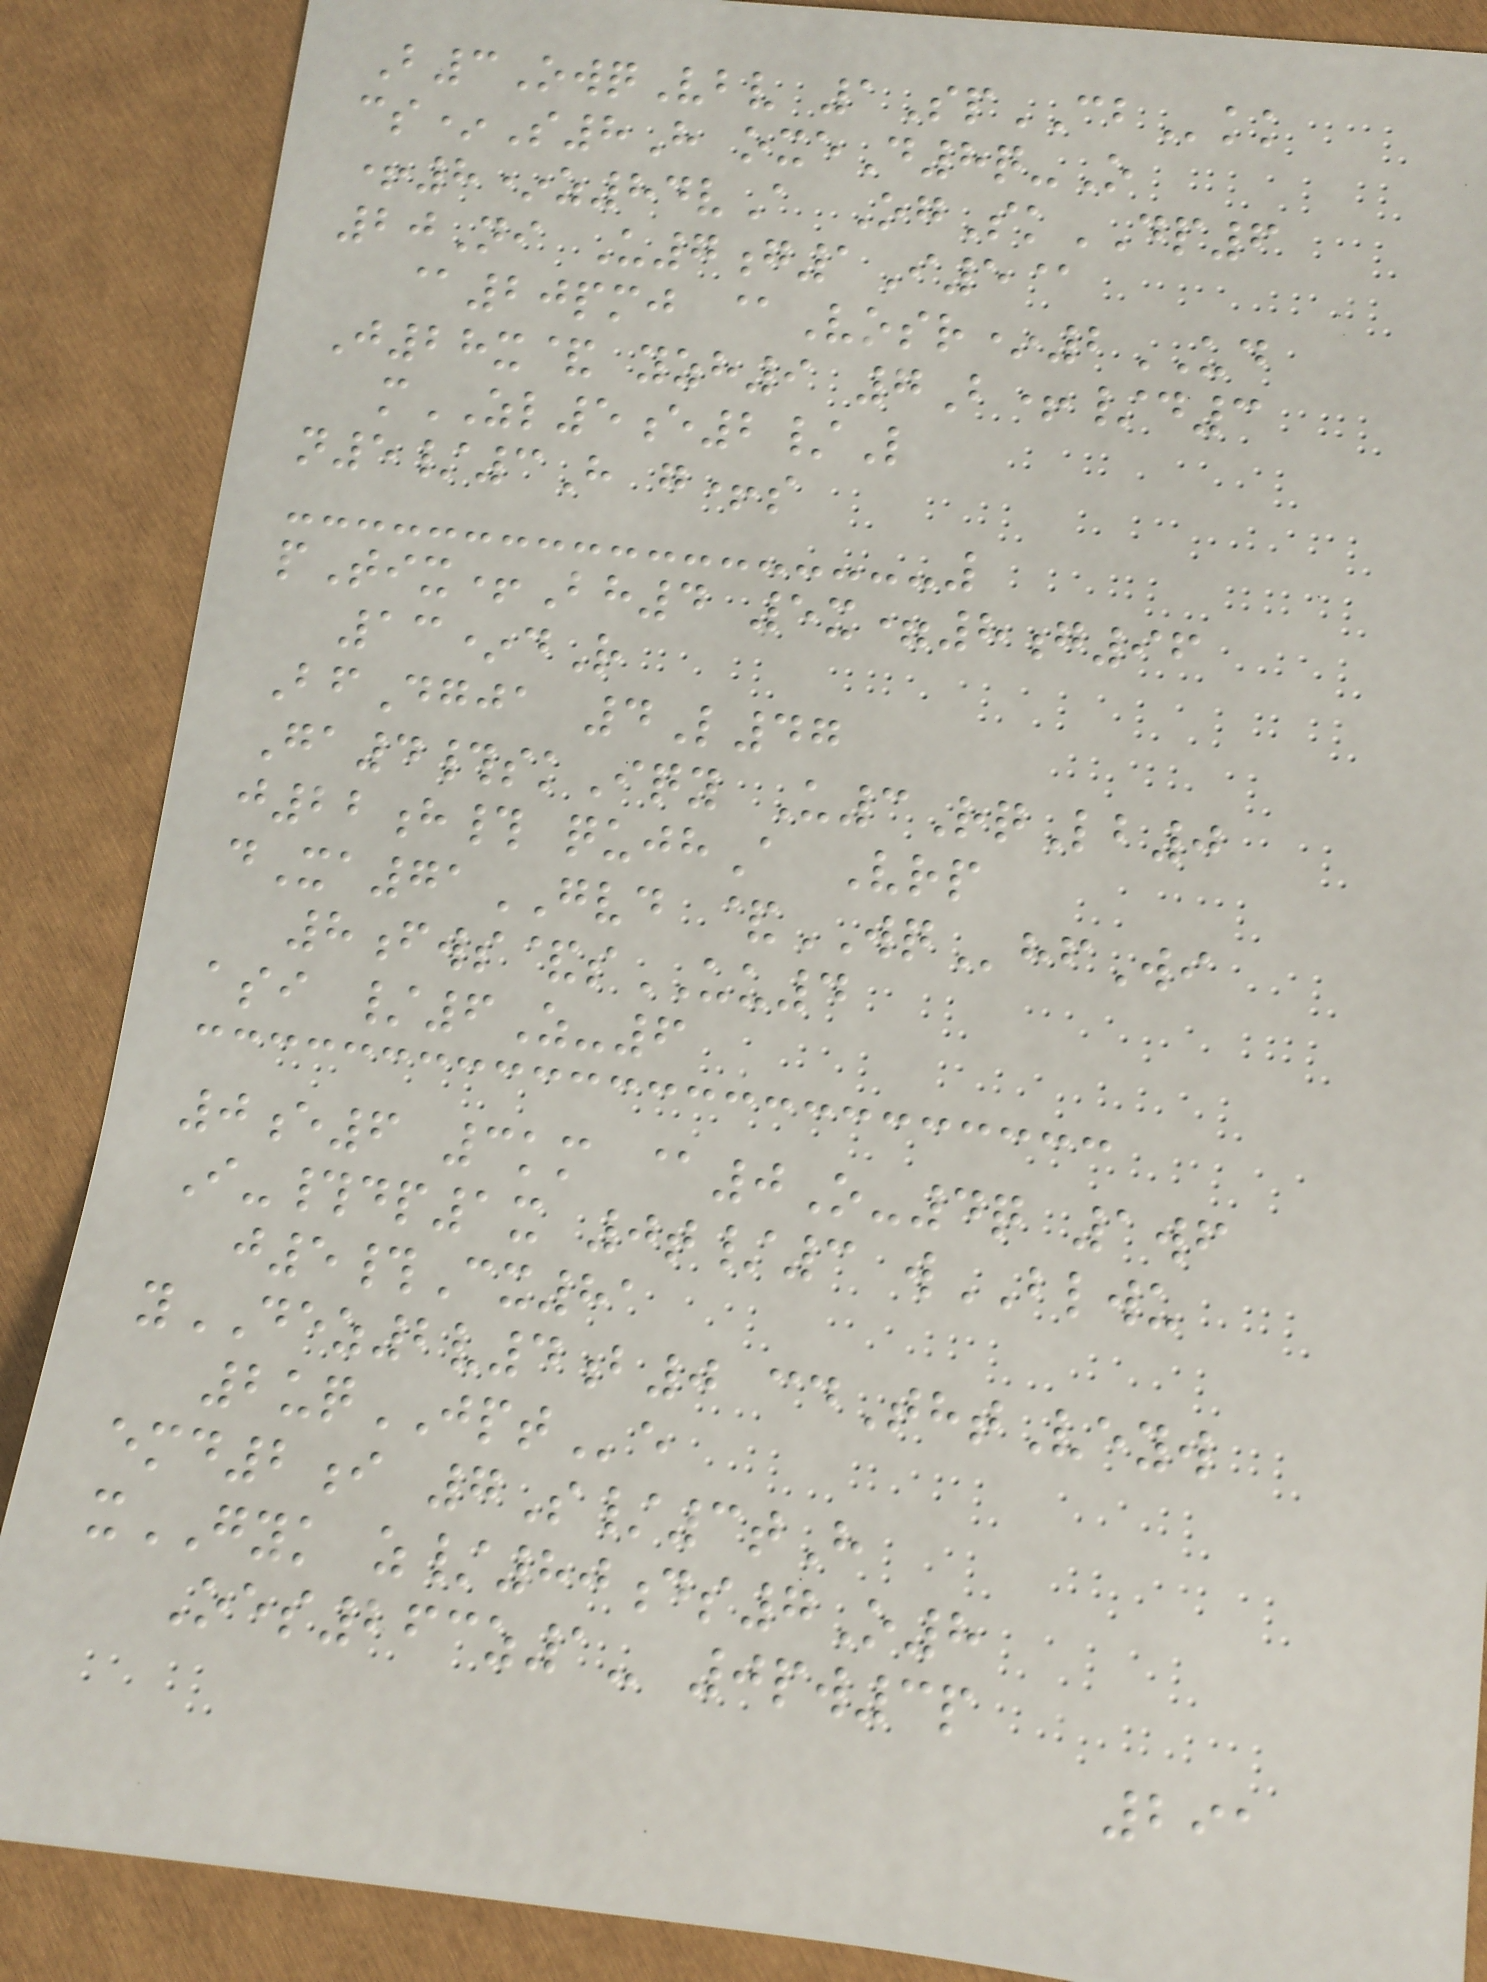B3OwqVbv 1SpCBkk
cs*S8H oxeD8q-O
+8*z84vA OgSkDP6
20Ni U7g1I5@
@20pmj @Vosr*2UD
J28x& yzh9 7B+/d3
mZL5e2/L
n5/3H g+s
pTix+Bh4 5x=8g96
13*dR
BfDgja 4L47
Ga4#skIqy U3RqLb0
j22h# qujhA Vrp
dXa71GVD &WQhfWi
8fws&sUU4
asi /6Z-6
0e6 3km @0O-4q 1wf
I-#dp1x 0t/3 wBLWU
j5#Cx81
yDEZ2v4b0 cdThtVeyw
2uqJPTe
emd2i 7S/3tH
xGYK z/80ds7O8
Oes263z1- 0pw3p
291
